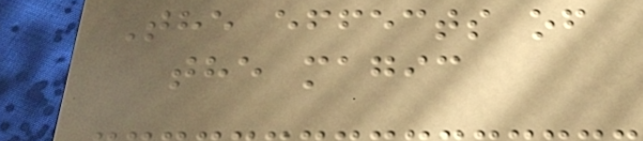The effects of
the magic
